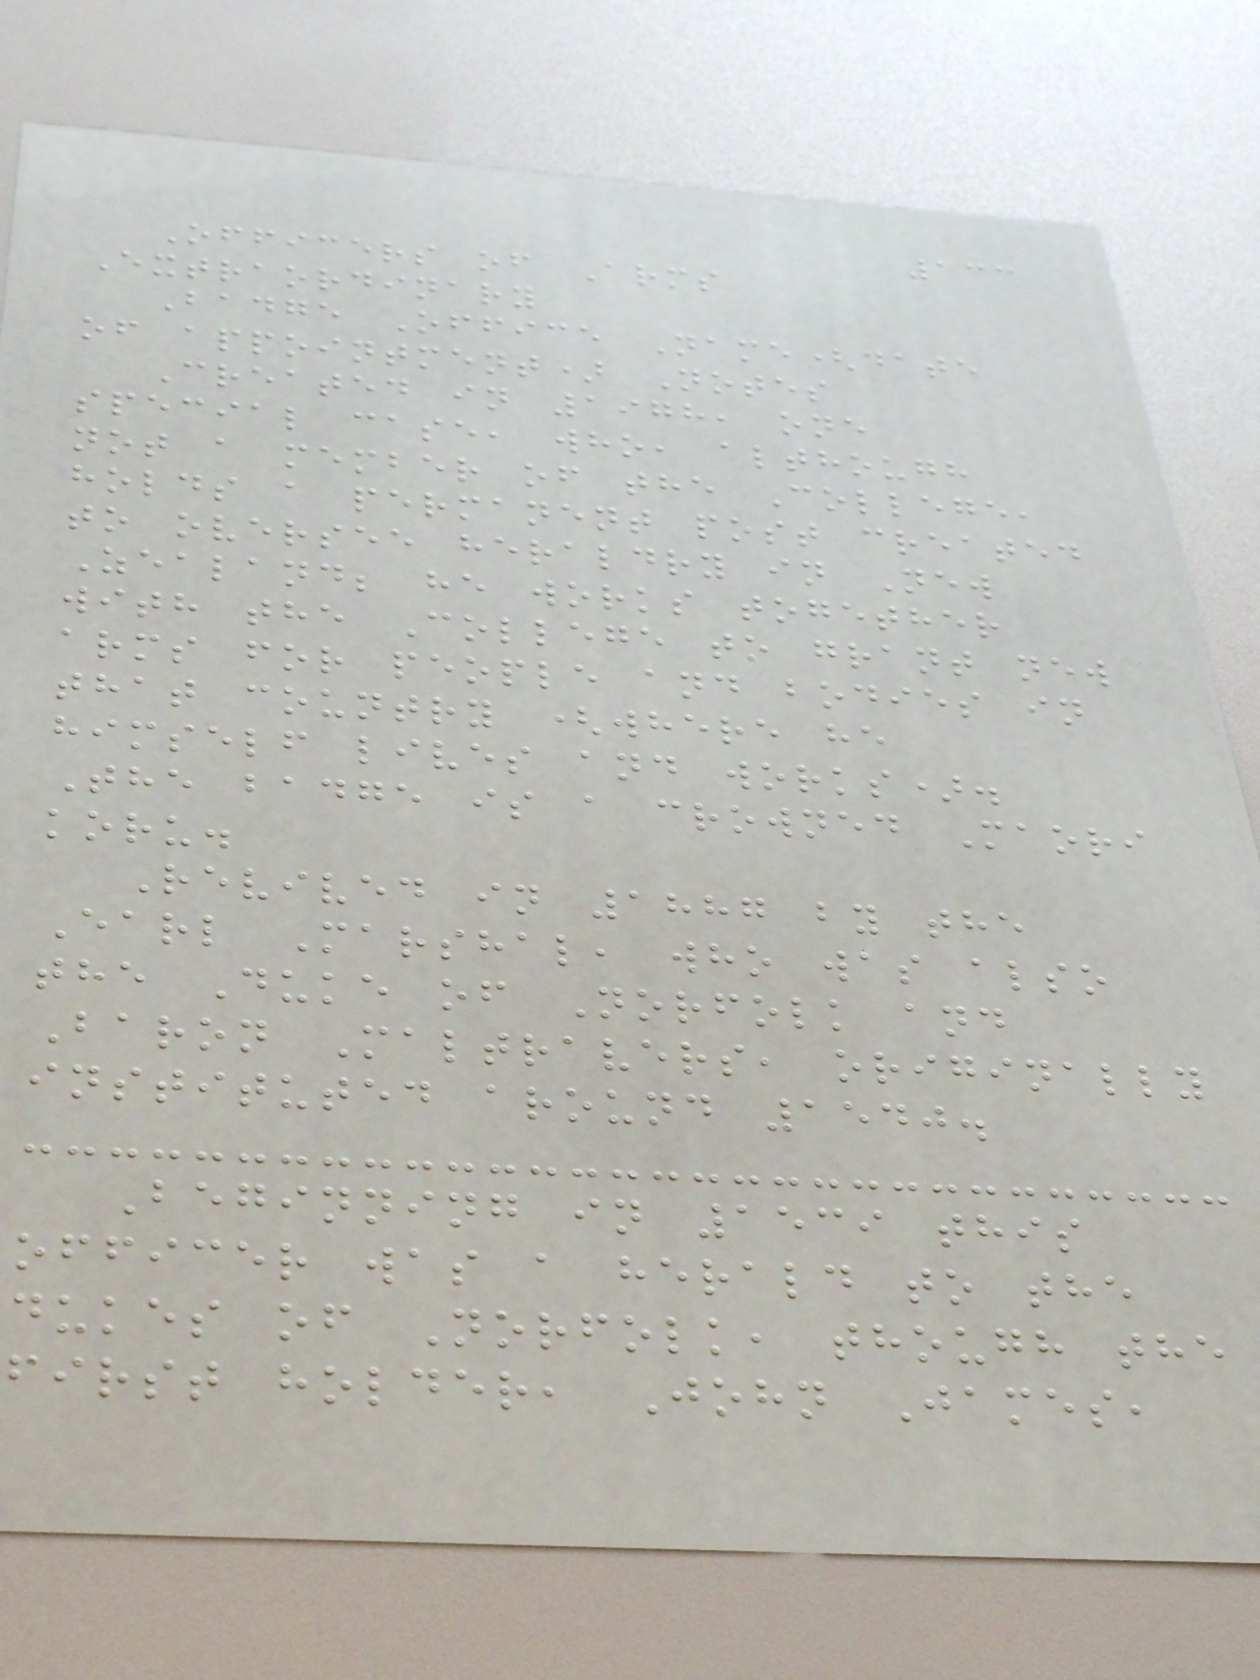133
Officers of Arms
Extraordinary
Badge Office Name(date
of appointment) Notes
Created in 1978, one
special case, who, although
not a member of the College,
holds a permanent post created
to oversee heraldry in New
Zealand; he works together
with the College to grant new
arms for people and bodies in
that country (where he
himself lives and works).
The badge is a crowned Maori
koru.
Revived in 1887 by the
Earl Marshal, who was also
the Duke of Norfolk and
Baron Maltravers, originally
instituted around 1540.
Beginning in 1539 this
officer was a herald to the
dukes of Norfolk, though the
first holder, John James,
